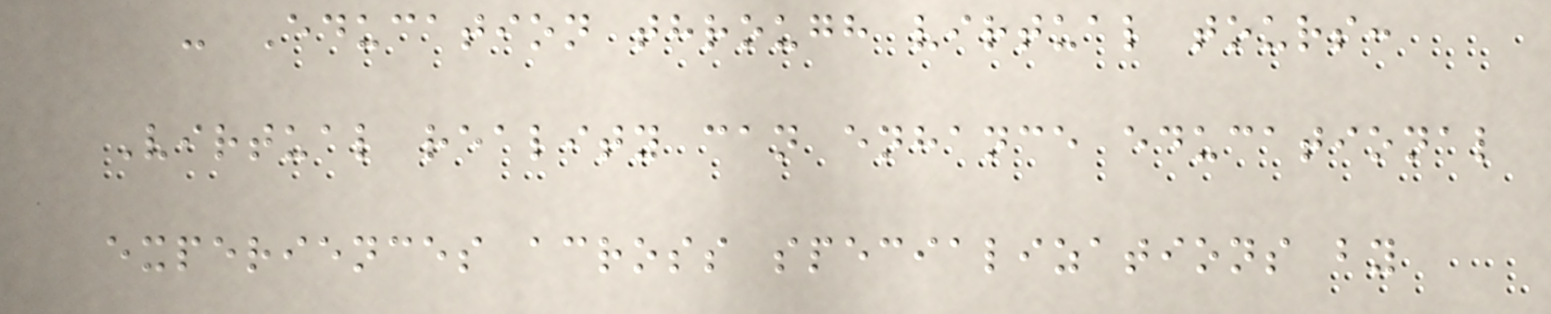- Education through virtual tours:
Virtual reality can enhance educational
experiences across specializations by
